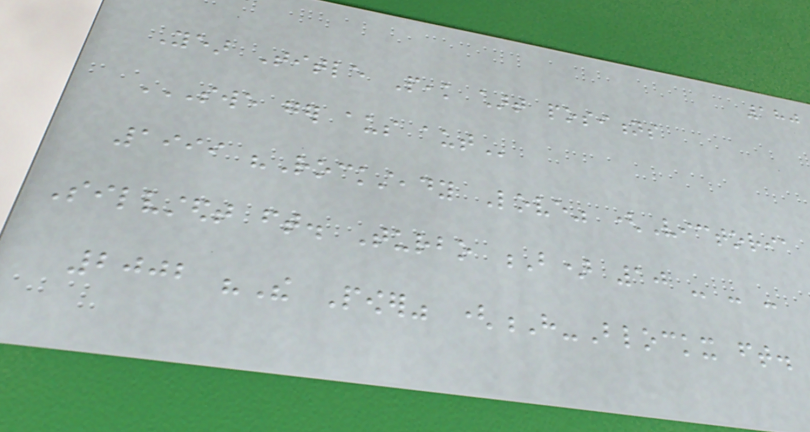180
Year Title Peak chart positions
SWE GER AUS AUT
1999 "Rocksteady Love" (Victoria
Silvstedt ft. Turbo B) 10 - - -
2002 "The Power" (H-Blockx ft.
